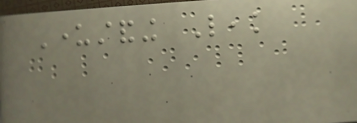Understanding Leak
